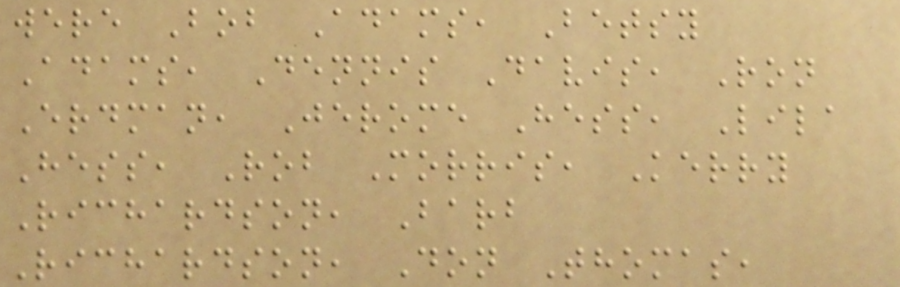were Bob Adams, Betsy
Adams, Dennis Davis, Ron
Erdman, Jerome Hess, Lila
Hess, Rob Morris, Kerry
Richardson, Barb
Richardson, Don Thomas,
